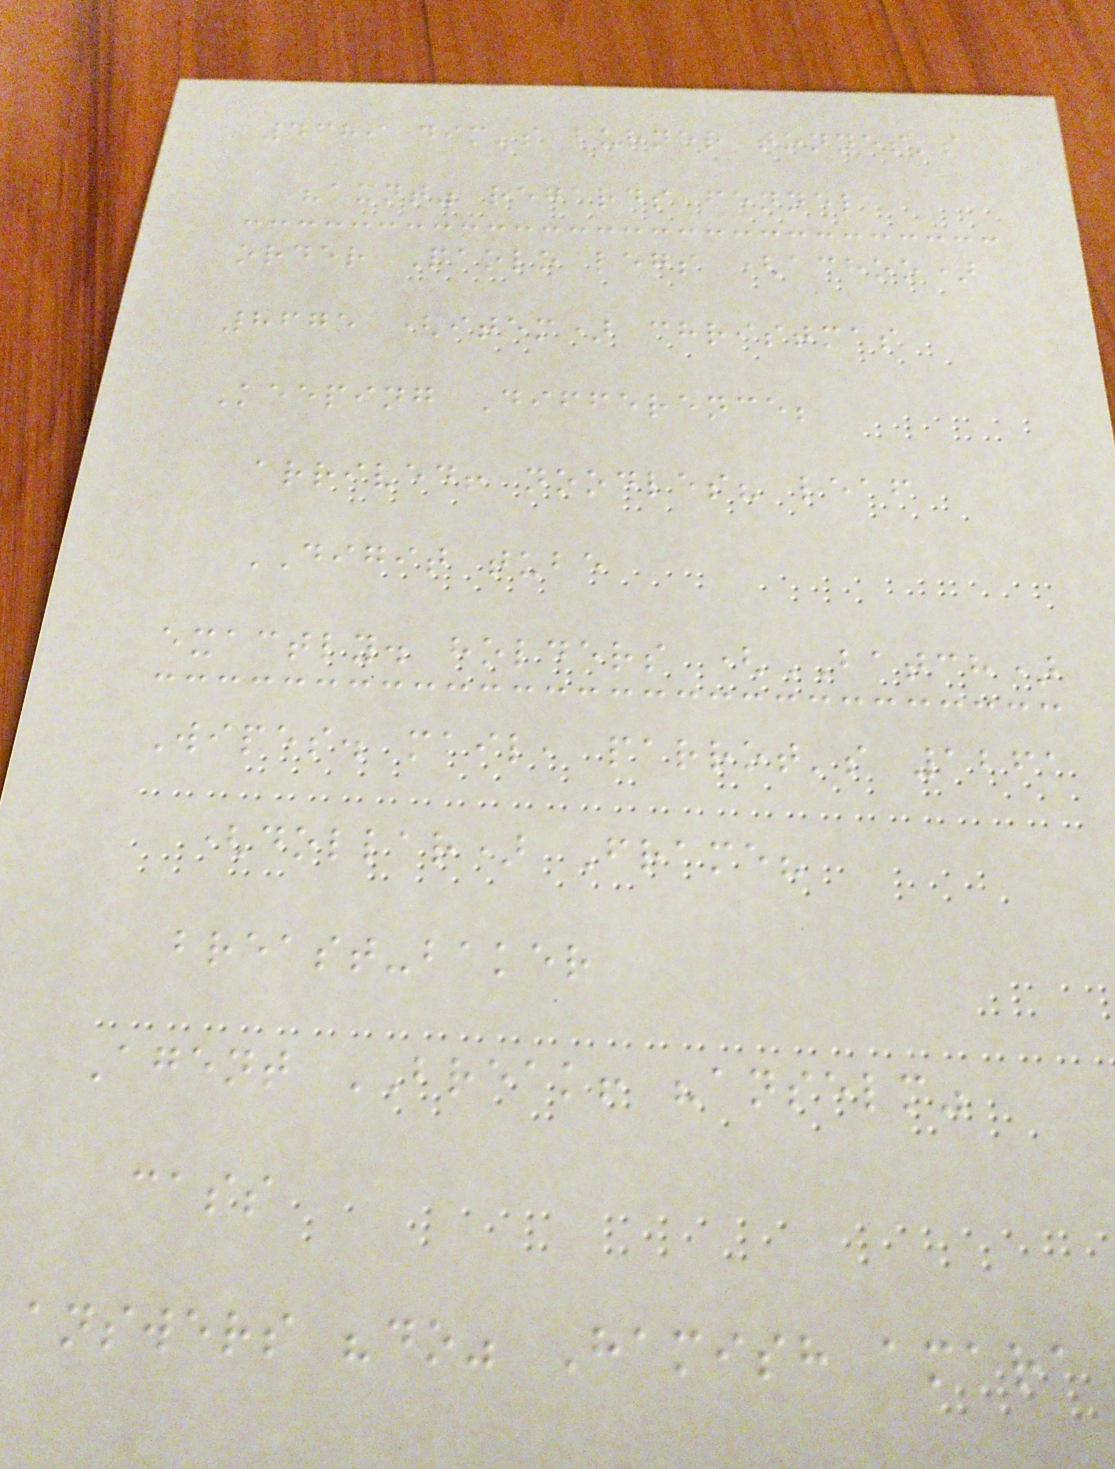4389 dim's burner tonnes's
"aunt" regards fennel
order Paolo legs (achoo)
8675 (item) christmas
Keeping Difference;
arrived! noodles? leaf
DIGIT tube
exactly. holders (BATCH)
Wipes. mail, parrot's 1261
(dollar) Frame?
breast-baker
Agent BREAK! "anselm"
cass
answers "do" Hamish amara
